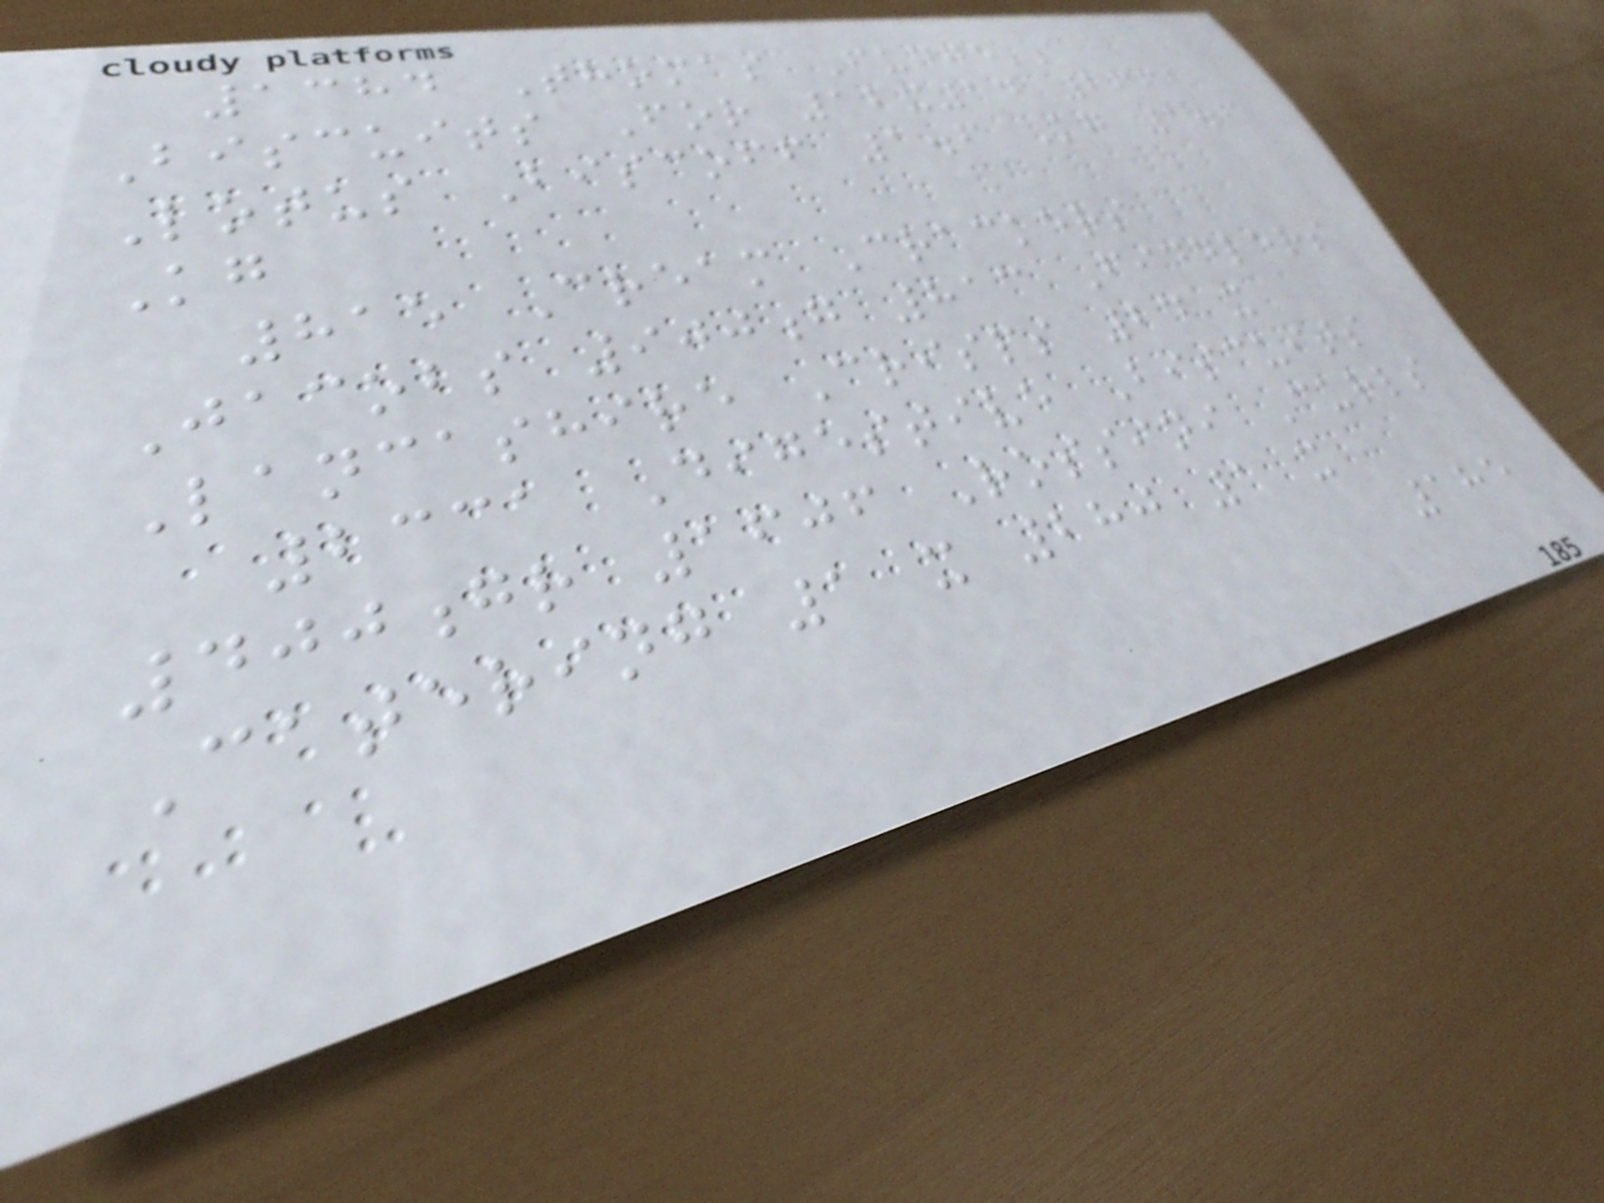1384 Thomas Fudge's
Biscuits For 12x14 2662
Lotus Biscoff 1.6 Kg 1.6
Kg
815 Cream Crackers
Jacobs 900g 813 Fiddlers
Lancashire Crisps 24 x
2331 Digestive Biscuits
400gr 1606 Rossini Curls
Catering 1 x 280 1 x
185
